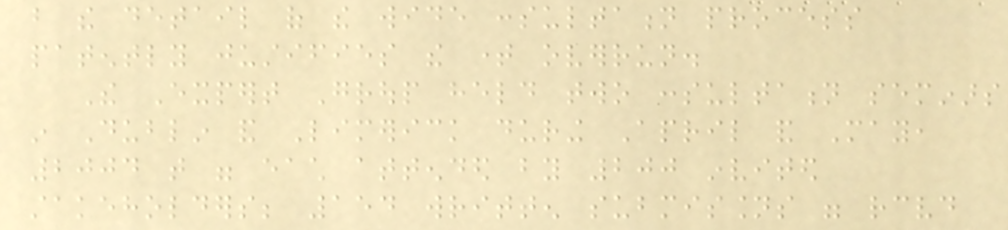but the detail of the wide consultation process
patently justifies the time overrun.
The Expert Group held two consultation seminars
in Dublin and Limerick during April and May,
2004 that were each attended by 200 invited
stakeholders; 154 written submissions were received
